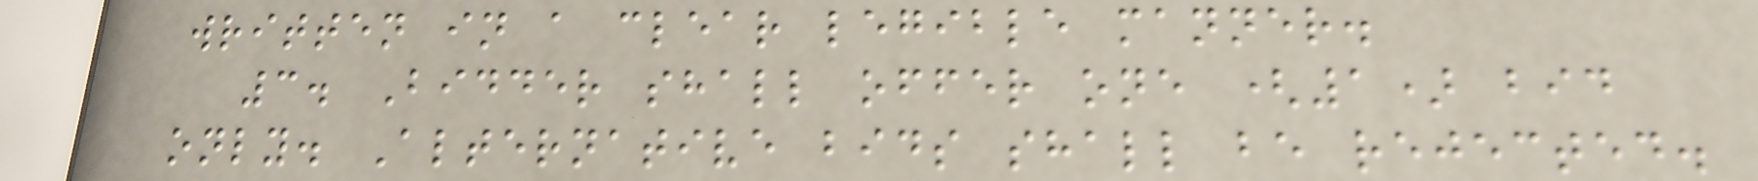written in a clear legible manner.
3. Bidder shall offer one (1) bid
only. Alternative bids shall be rejected.
